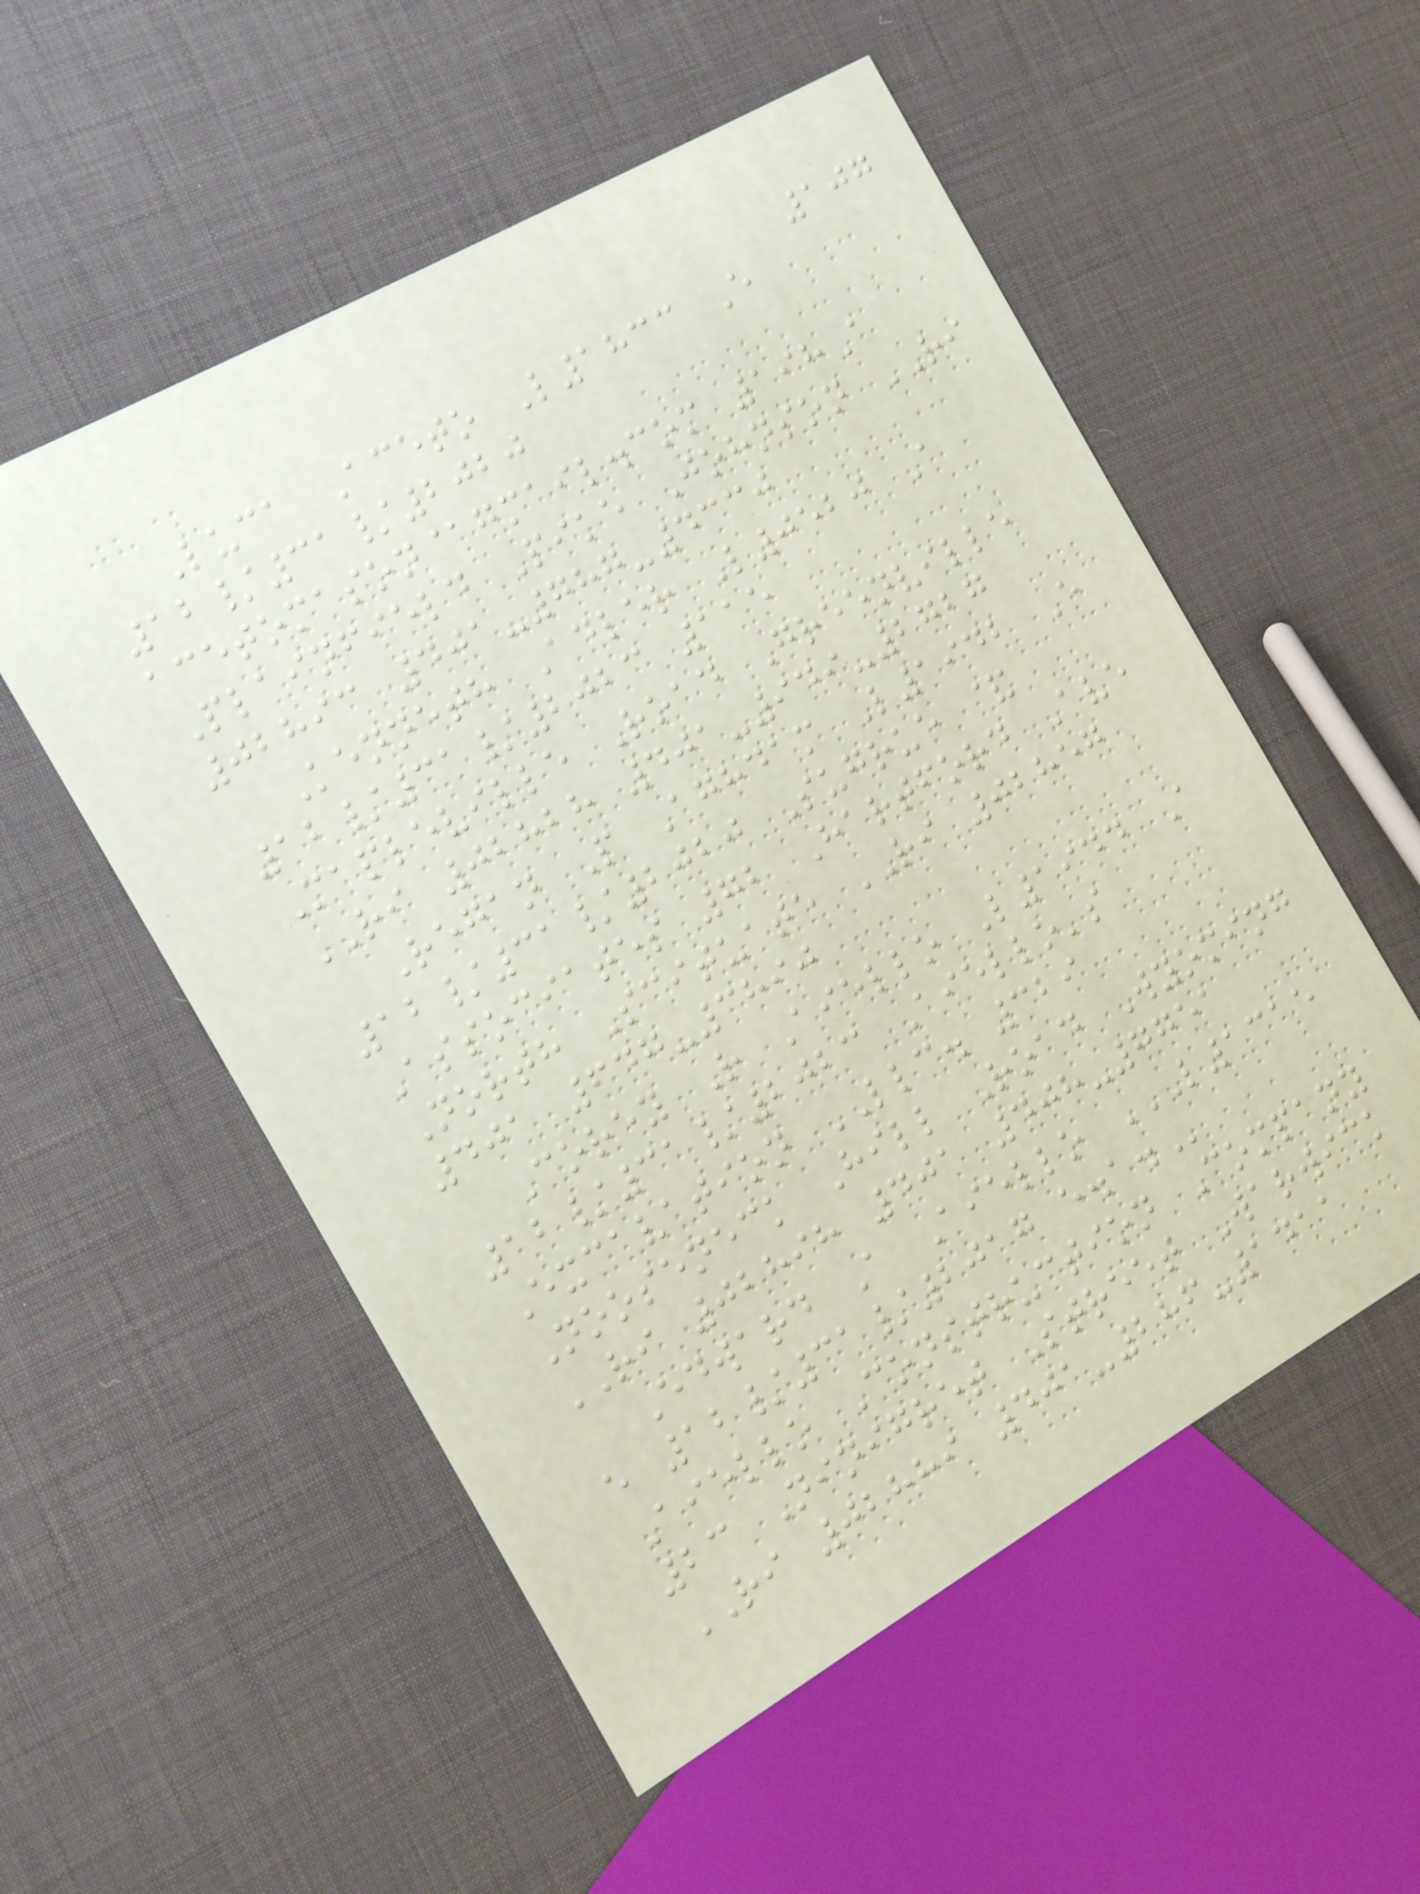107
Luca Aceto L1833 E
12/31/2020
acetomason@gmail.com 198A
Plainfield Pike Johnson RI
02893 401-787-4330
Kenneth Adler L0520 A
12/31/2023 115
Mapleville Road Greenville
RI 02828 401-949-2727
Regan P Aghdam L1942 E
12/31/2020 Sugrue &
Associates 72 Hartford Ave
North Scituate RI 02857
401 647-3890
Corey R Aiello L1944 A
12/31/2023 Aiello's
Excavation LLC. 329
Nooseneck Hill Road Wyoming
RI 02898 401 408-7751
Edward A Aiello L1315
E 12/31/2017 E.A.
Aiello Construction Company
23 Ninigret Street Warwick
RI 02889 401-286-1411
